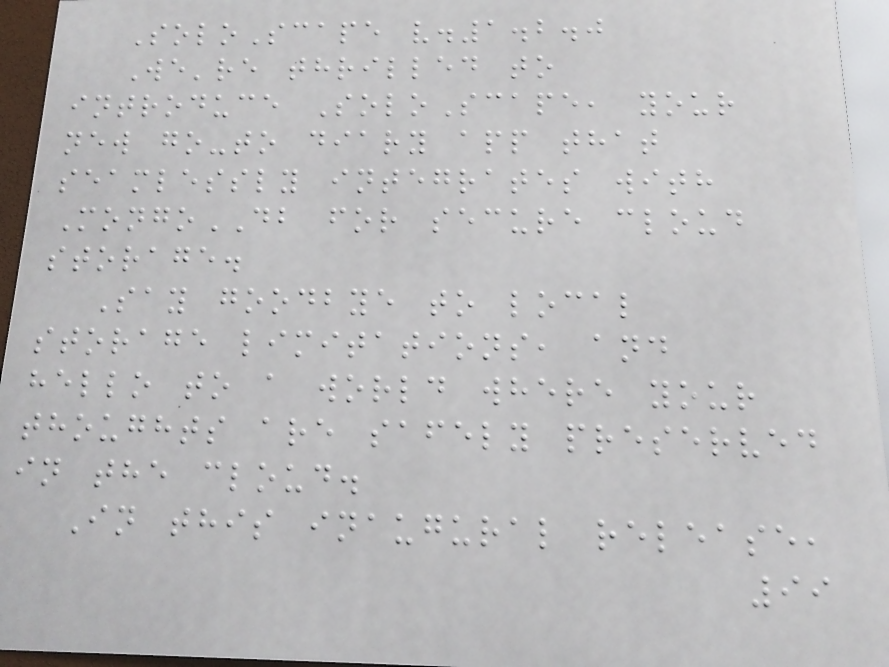SoloScape v.1.2.0
We're thrilled to
introduce SoloScape, your
new go-to diary app that
seamlessly integrates with
MongoDB for secure cloud
storage.
Say goodbye to local
storage limitations, and
hello to a world where your
thoughts are safely preserved
in the cloud.
In this inaugural release,
99
